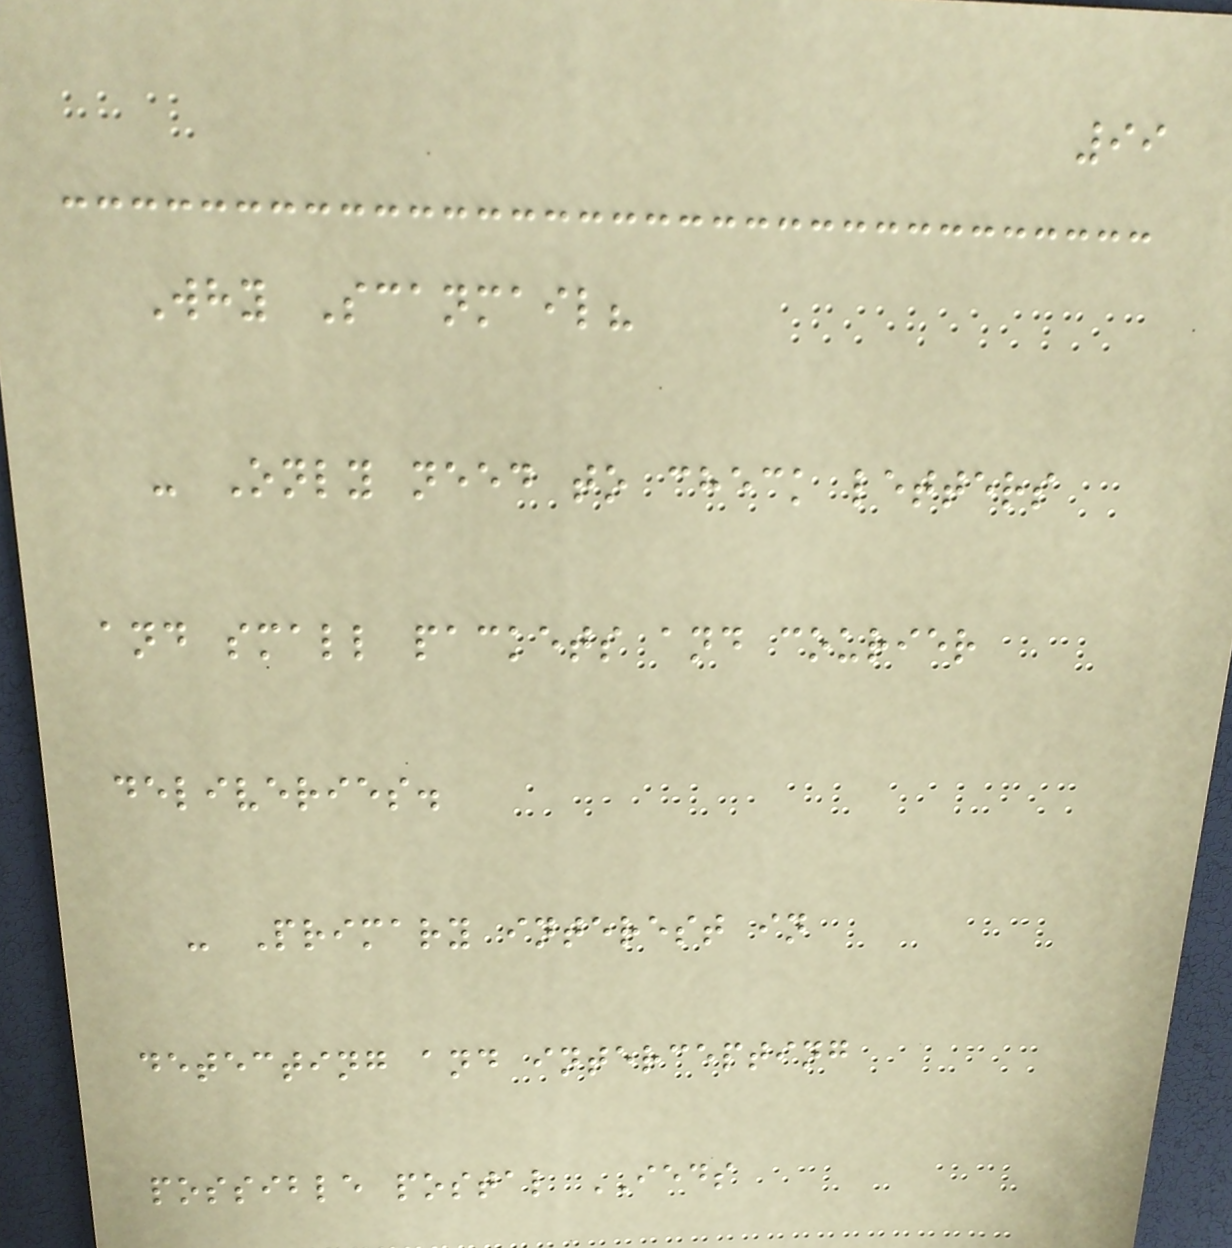99
Why Scanmail?
- Only need to check letters
and small packets and courier
deliveries.
- Primary interest in
detecting and intercepting
possible postal IEDS
